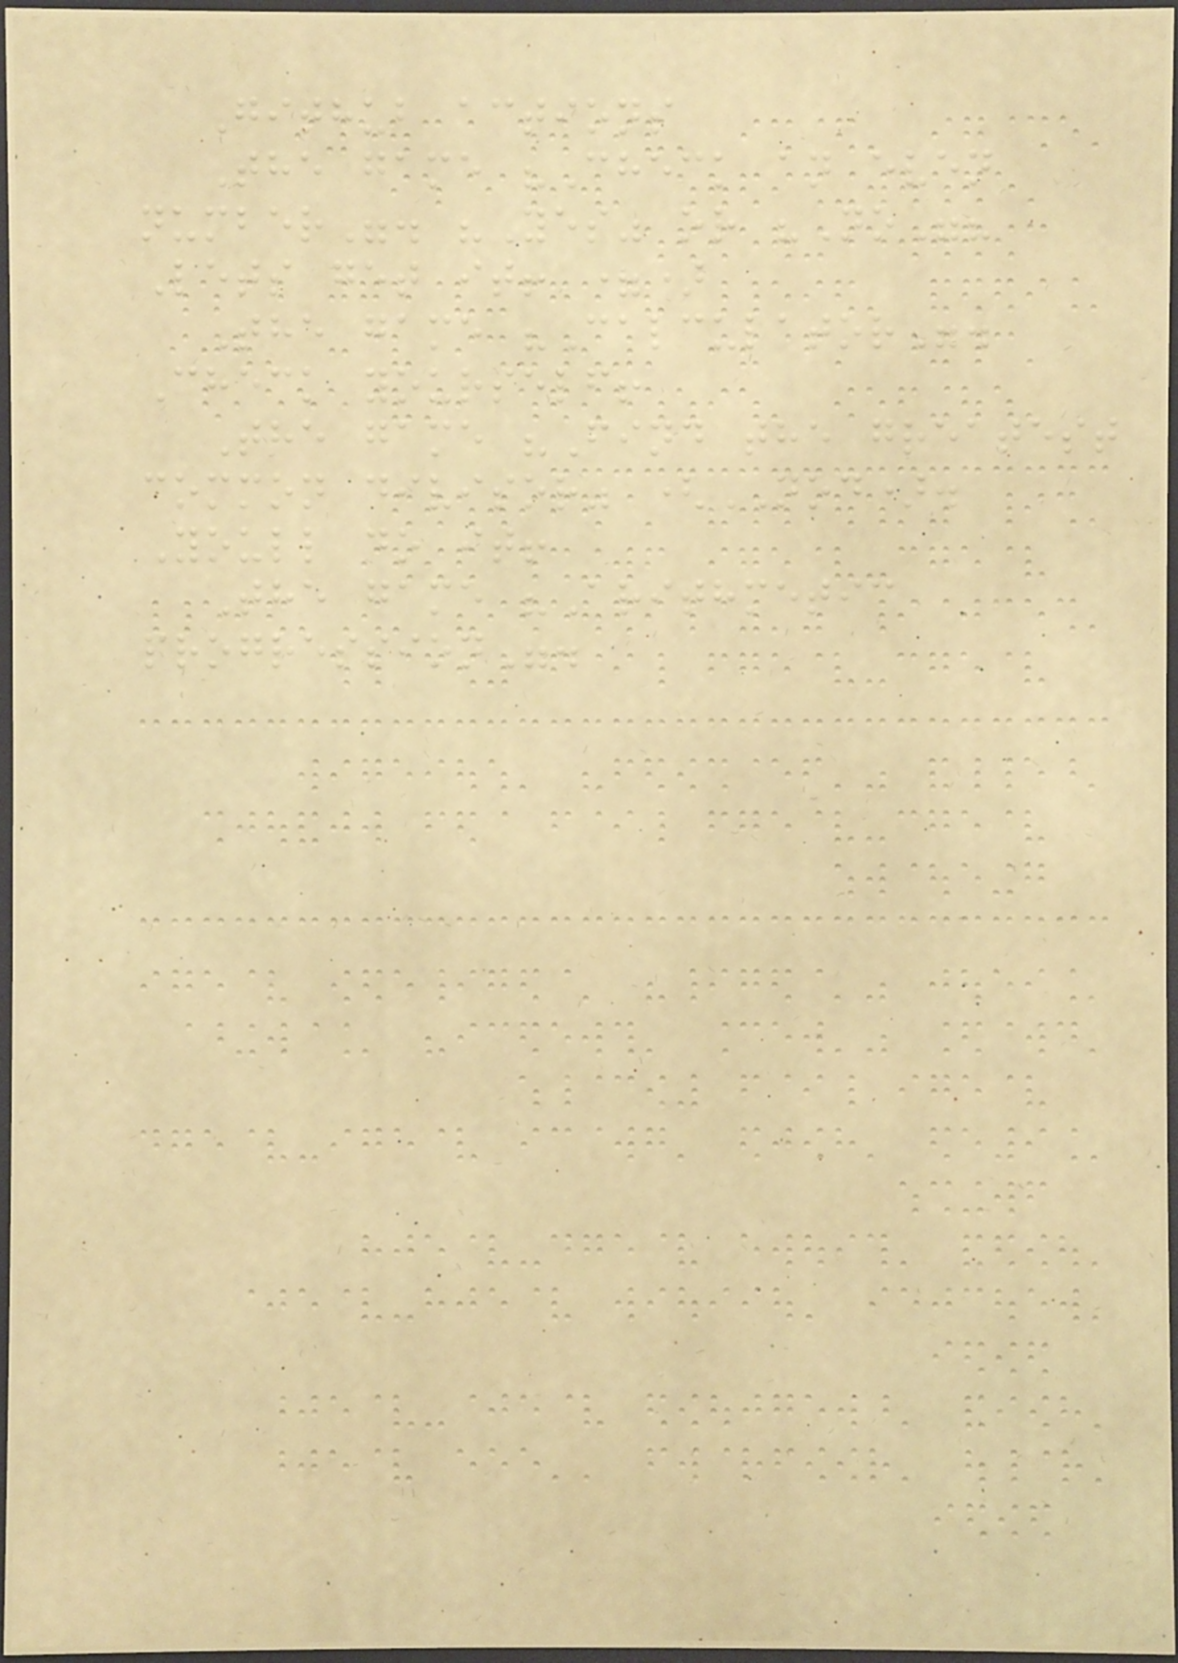Github actions
The game "Check an even
number". "Yes" or "No"?
Lets get it! =)
The game "Calculator".
Check yourself!
The game "Find the greatest
common divisor" (NOD).
Youll do it!
The game "Arithmetic
progression".
